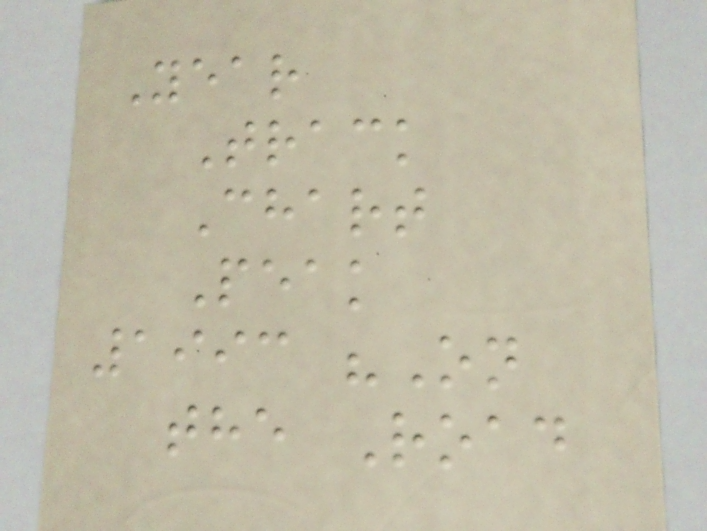Year
Track
Chart
Peak
1993 "On
the Road
